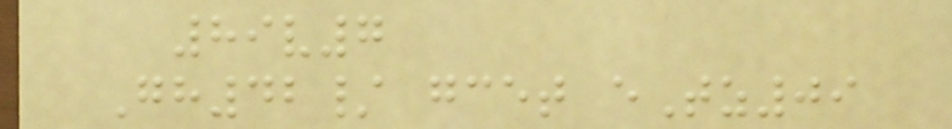89v7
Gh42/ gcet eTz09
